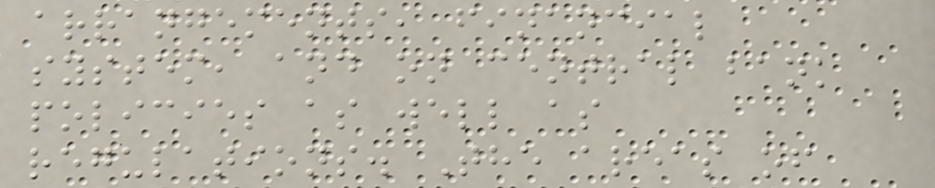arrangements, financial
system, and on central bank
policies as well as
regulations. The areas of
